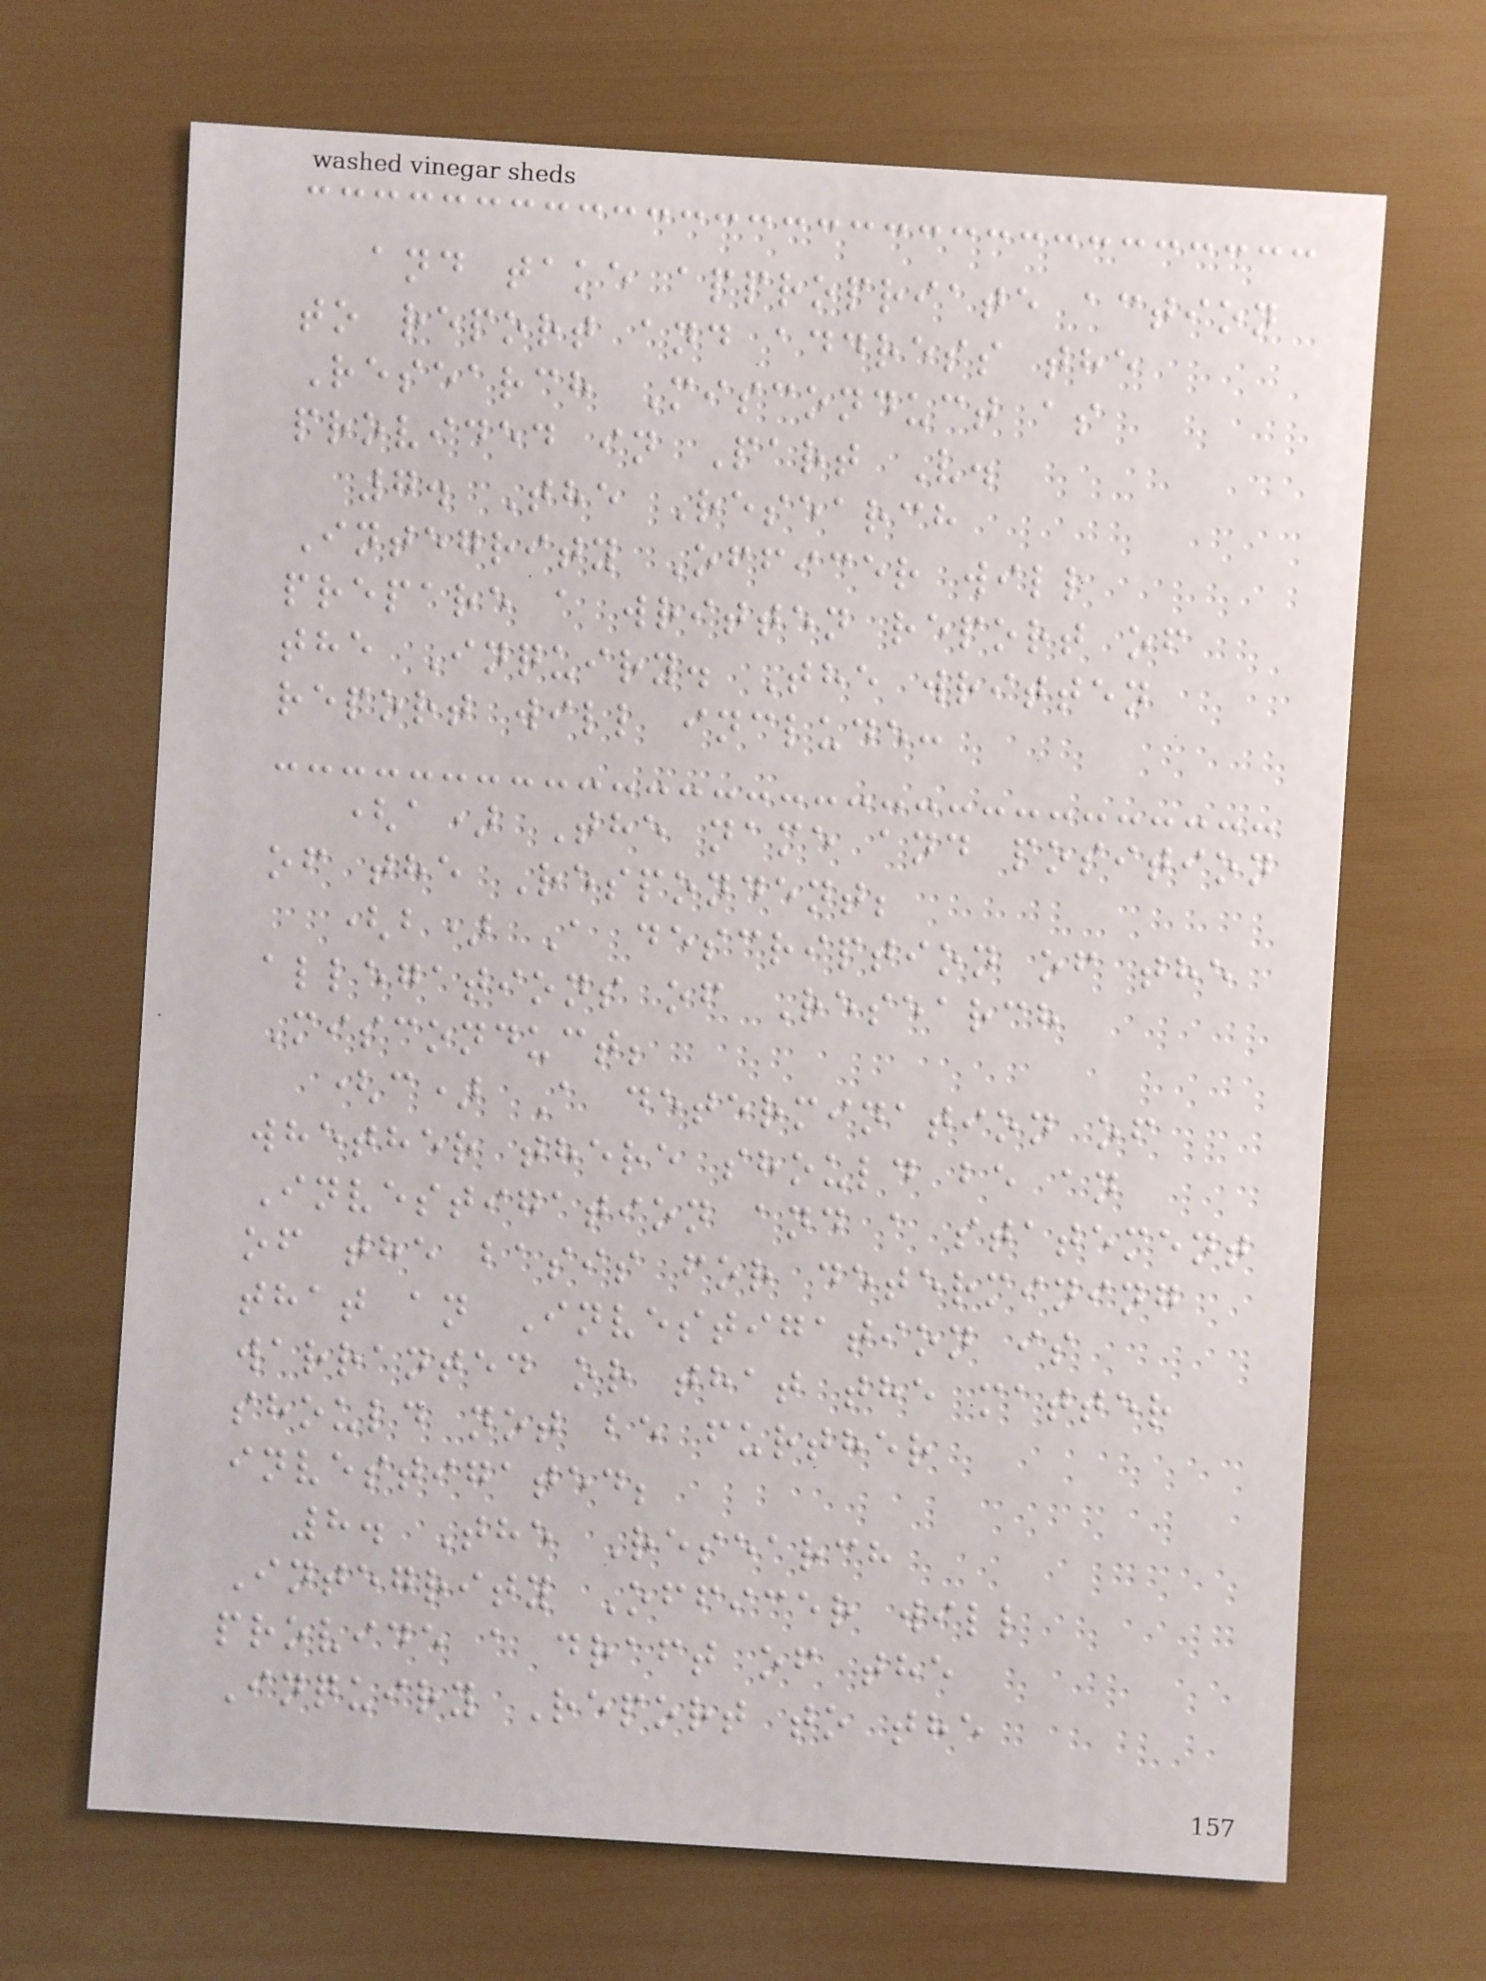and take appropriate action
to report and address the
Research Misconduct as
provided in Part V.
7. The Research
Integrity Officer will
prepare a written report of
the Inquiry. The written
report will include:
(a) The name and position
of the Respondent;
(b) A description of the
allegations of Research
Misconduct;
(c) A determination of
whether there should be an
Investigation and a statement
of the basis for determining
that an Investigation is
warranted or that the matter
should not be further
investigated;
8. The Research
Integrity Officer will
provide a draft of the
Inquiry Report to the
